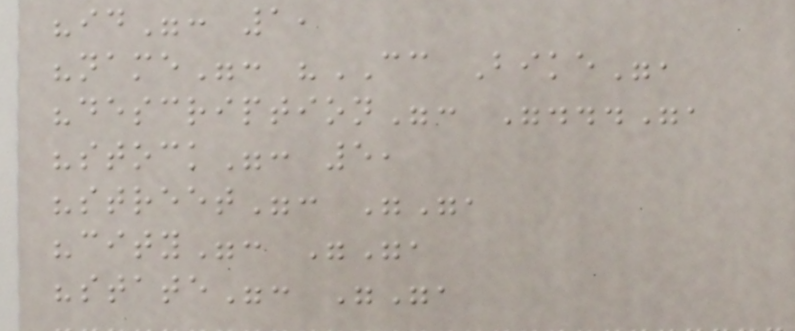"id": 1,
"name": "CC Bike",
"description": "...",
"stock": 5,
"street": "",
"city": "",
"state": "",
